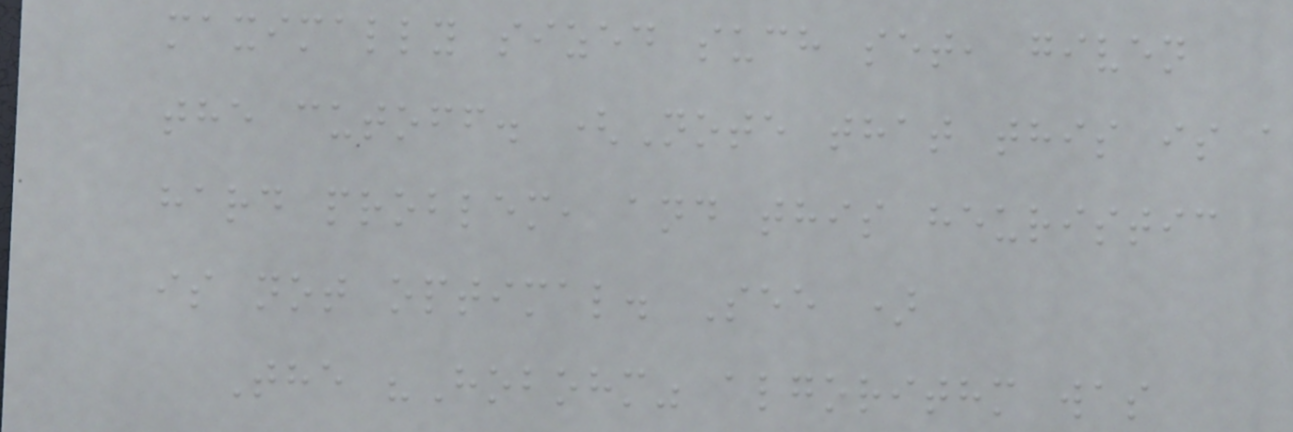maximally sized such set, given
the cutoff. (Note that this is a
hard problem, and this heuristic
is not optimal. See )
The "Hobohm" algorithm was
